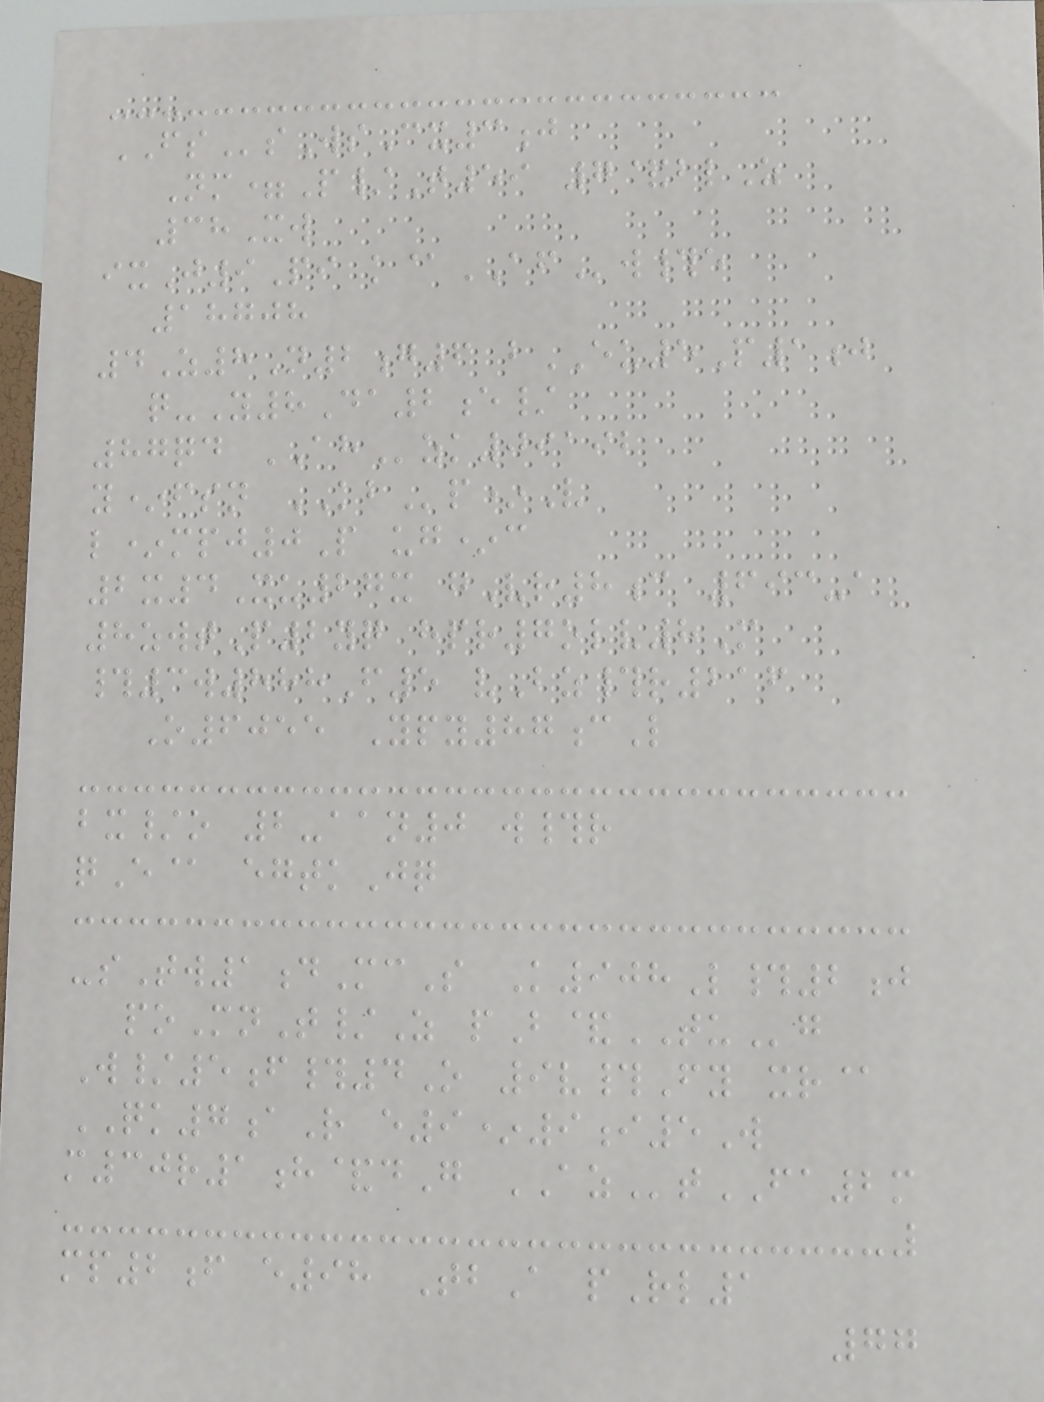FSsWsCx3j
Nm=P/T59 7&blZ
38Xw
ixJ9Pi k@AFw#e
18708
4Z8N2g6 bEU5P1j
q-Y8Da2e/
87qd AHzk09192
y*fsn KBp*V
l*mpj0P ug*c
2x4Xu27x gVr8c 693-a
8zwtP2yq hpr7olv8M
#3w888F5 vBz#r216
O6055 Ypy87cL
bx/o 2-aan0 w#r
qE@ egtkJq
-sTw1dMcS K908L#2j
poMnT/Z pB&TUg
W/5f#4O 9v#Fy xr@
QK7aR e9*9i5W
m30r1h&dG AZtFA2m
mp2f e98 TbA pRl1
77
